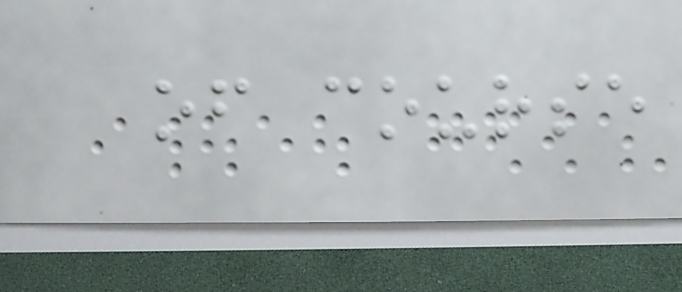of course
